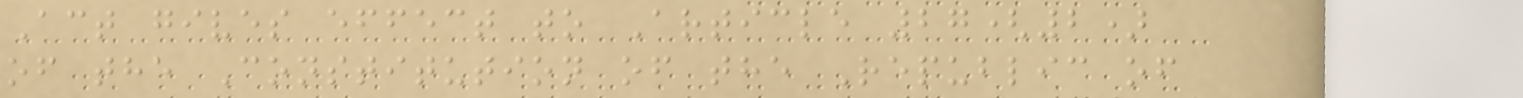Act gives effect to Article 27(2)
of the Constitution of the Republic of
